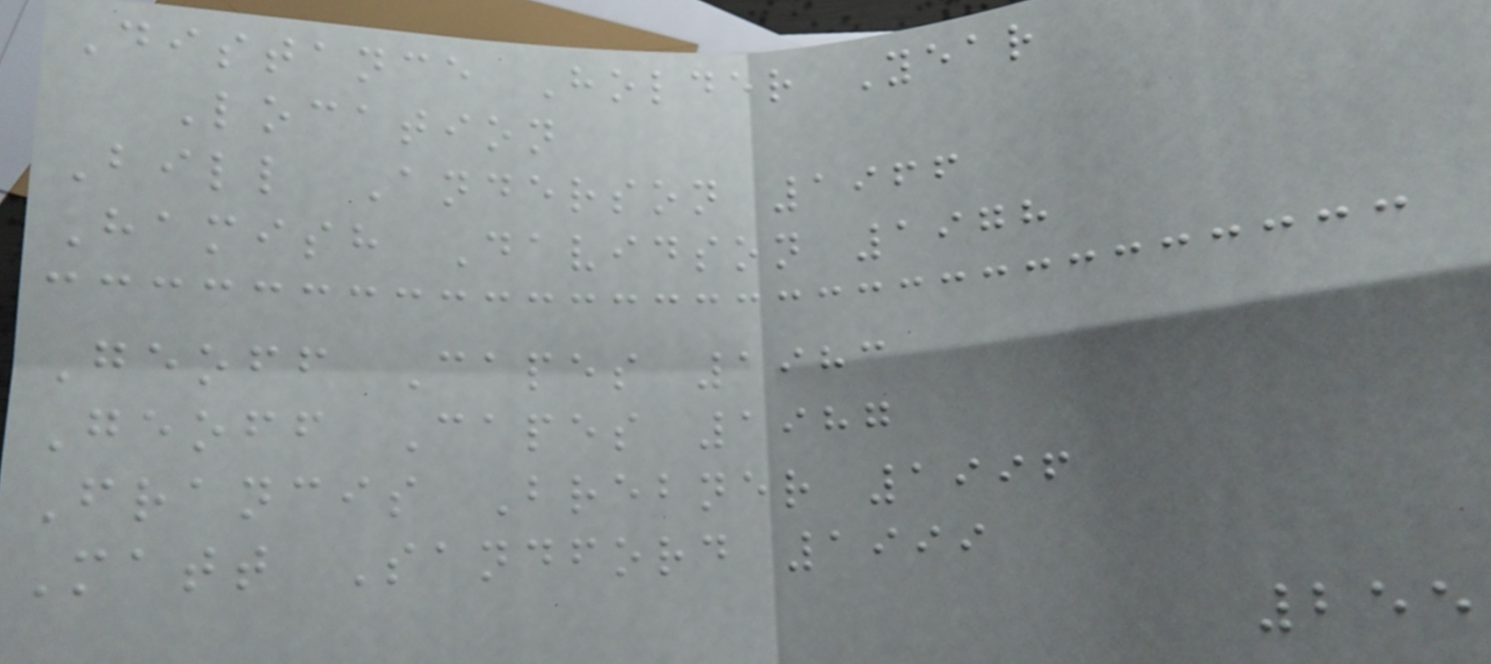Distance Holder Year
Location
Bill Anderson 1966
Hamish Davidson 1978
Geoff Capes 1983
Geoff Capes 1987
Francis Brebner 1996
Matt Sandford 1999
255
